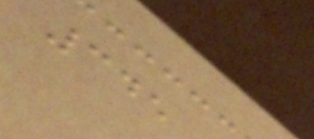345
